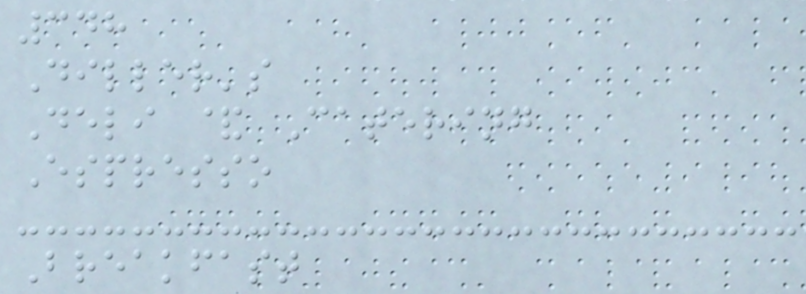348
Diller's
Deli & Catering
Espresso
Breakfast
